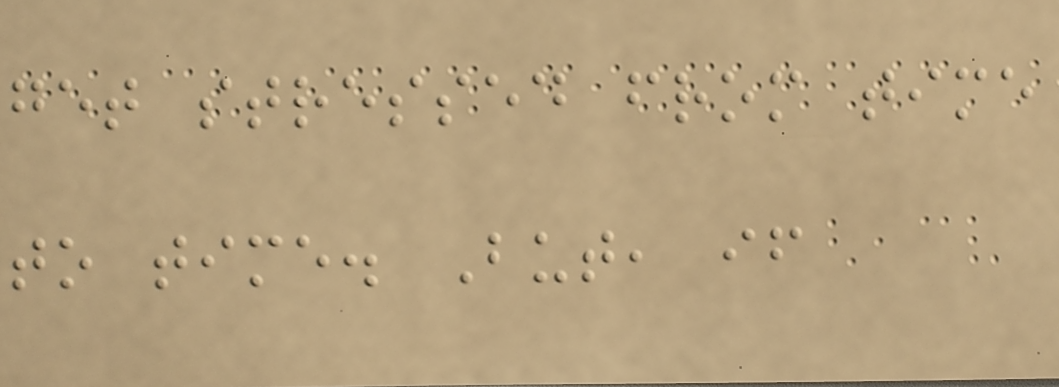get stressed from time
to time. But, if
